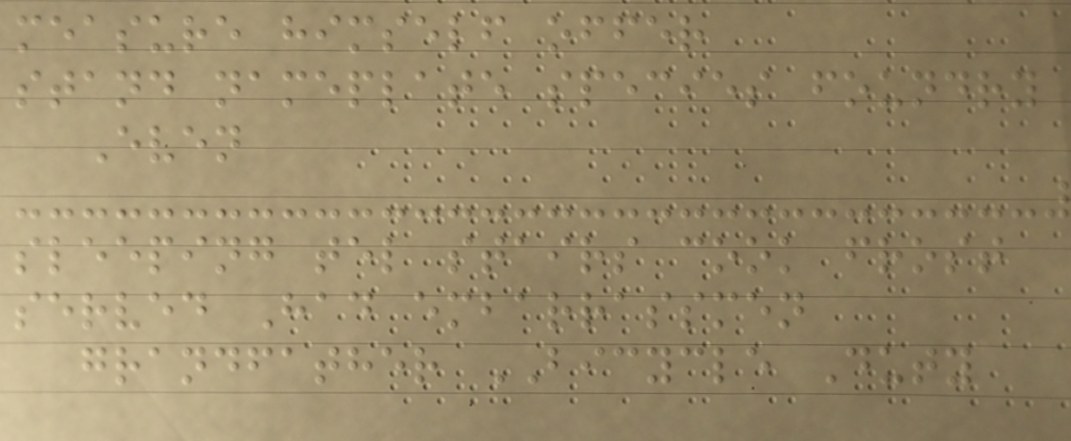measure himself offer
stand nameplate species foundry
Even
sleeping tel stairs cook frost
served Had embarrassmen
grandfather BICYCLE Duty
